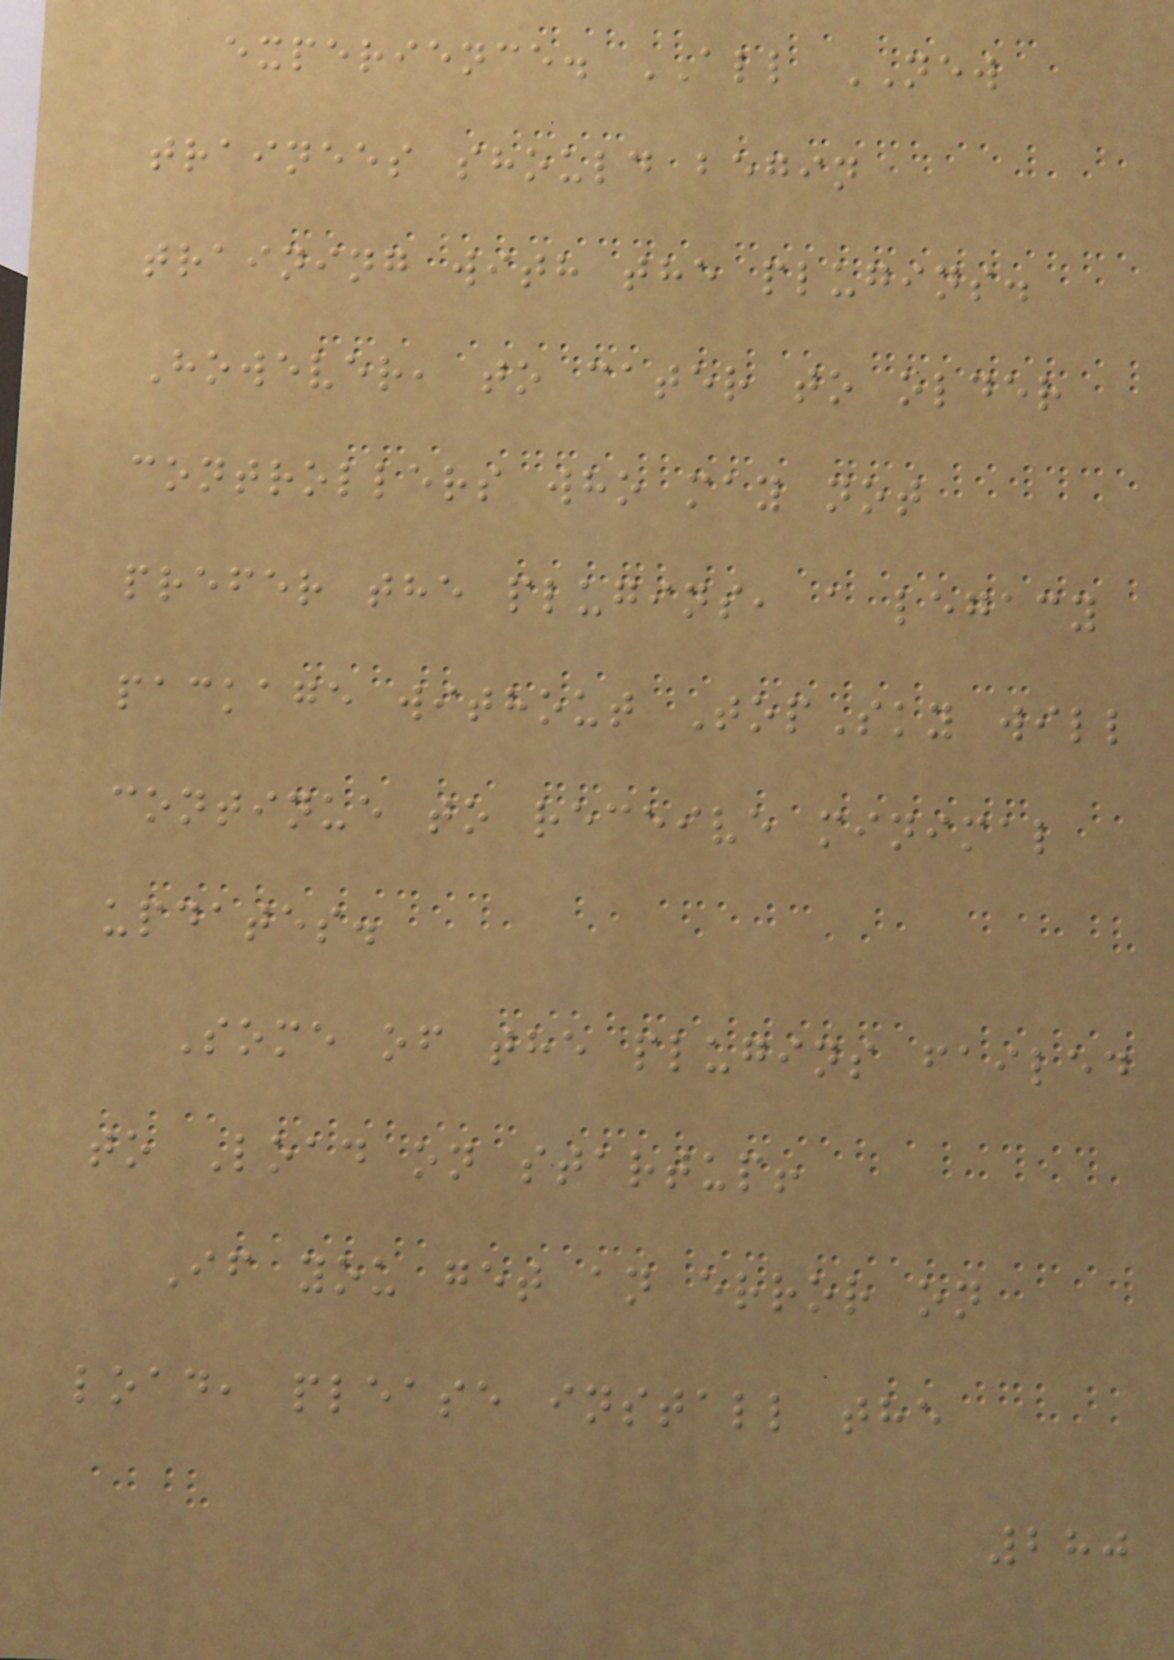experience. ALL NEW
trainees should begin
training with the plugins.
However, to cater to older
controllers who may not
prefer the plugins, a legacy
package without TopSky will
continue to receive minimal
updates.
Some of the plugins failed
to Load on startup!
If you get an error on
load, please install the
280
